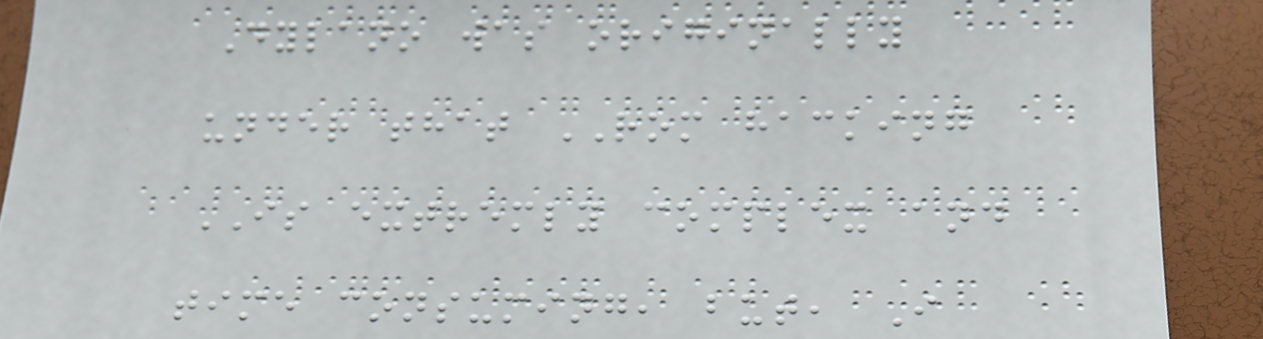Dylano was originally
under that ROM hacking
IS extremly complex and
time consuming, but, I
